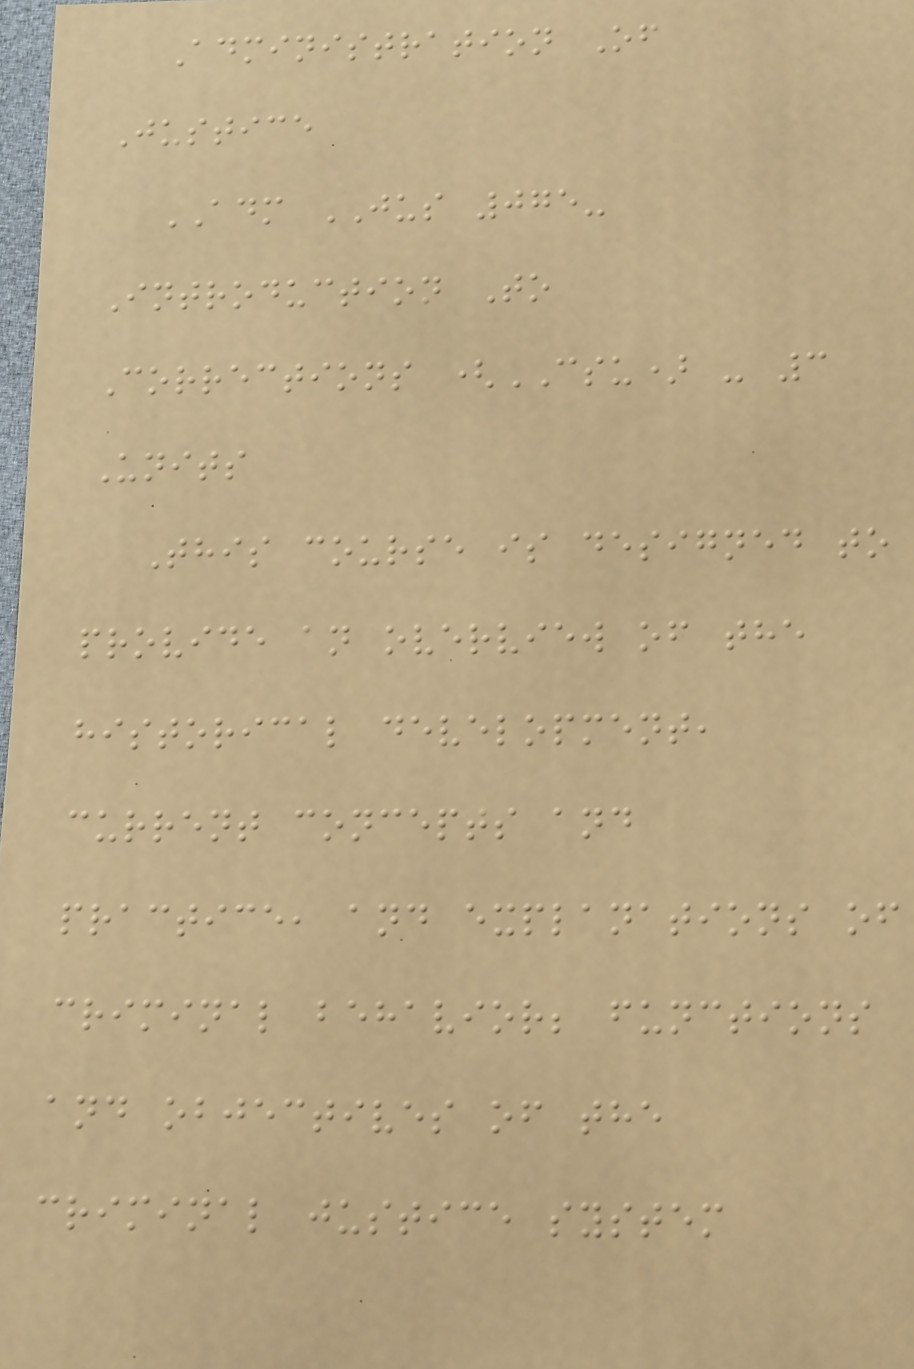Administration Of
Justice
ADM JUS 075-
Introduction To
Corrections (CSU) - 3
Units
This course is designed to
provide an overview of the
historical development,
current concepts and
practice, and explanations of
criminal behavior; functions
and objectives of the
criminal justice system
